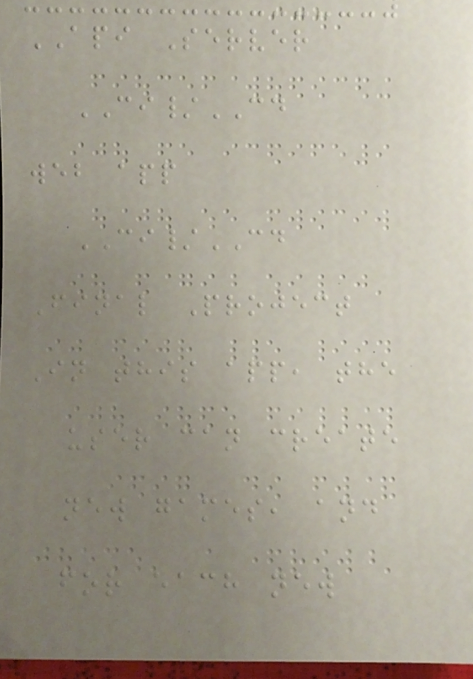API Server
CI/CD
web app
CI/CD
Final Project
In this app, the
user can create
new games, and
for each new
